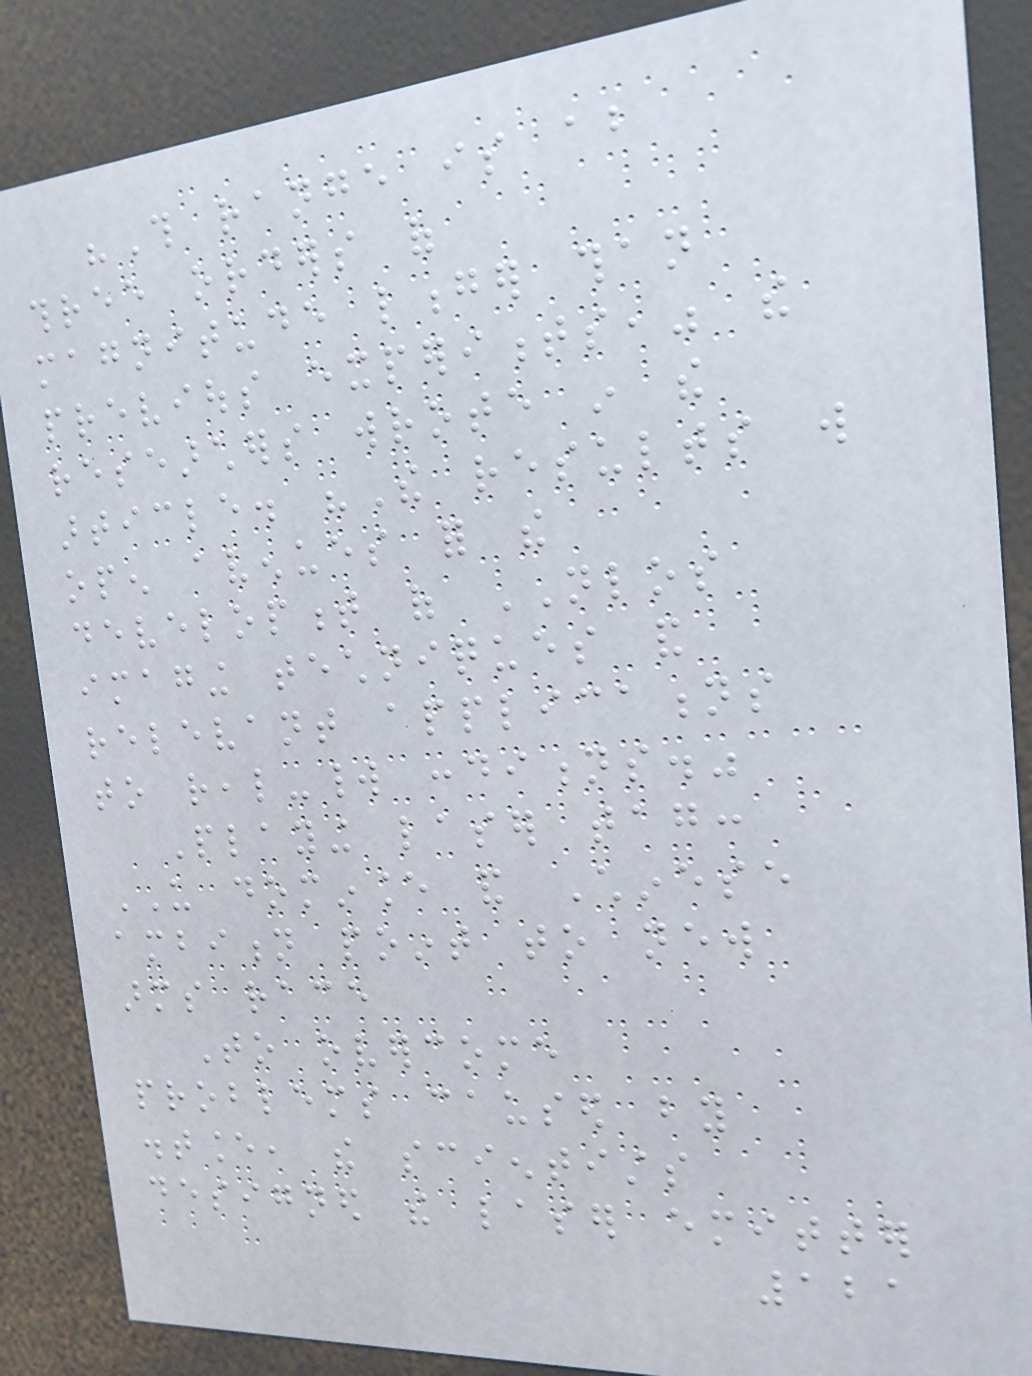"This range is about
three orders of
magnitude longer than
previous experiments," the
researchers wrote in the
article. "The results will
open avenues for the
development of NLOS
imaging techniques and
relevant applications
to real-world conditions."
Playing laser tag:
US dominance and Chinese
ambition point to new
arms race
To overcome
problems caused by
distance, the scientists
designed the laser emitter
121
